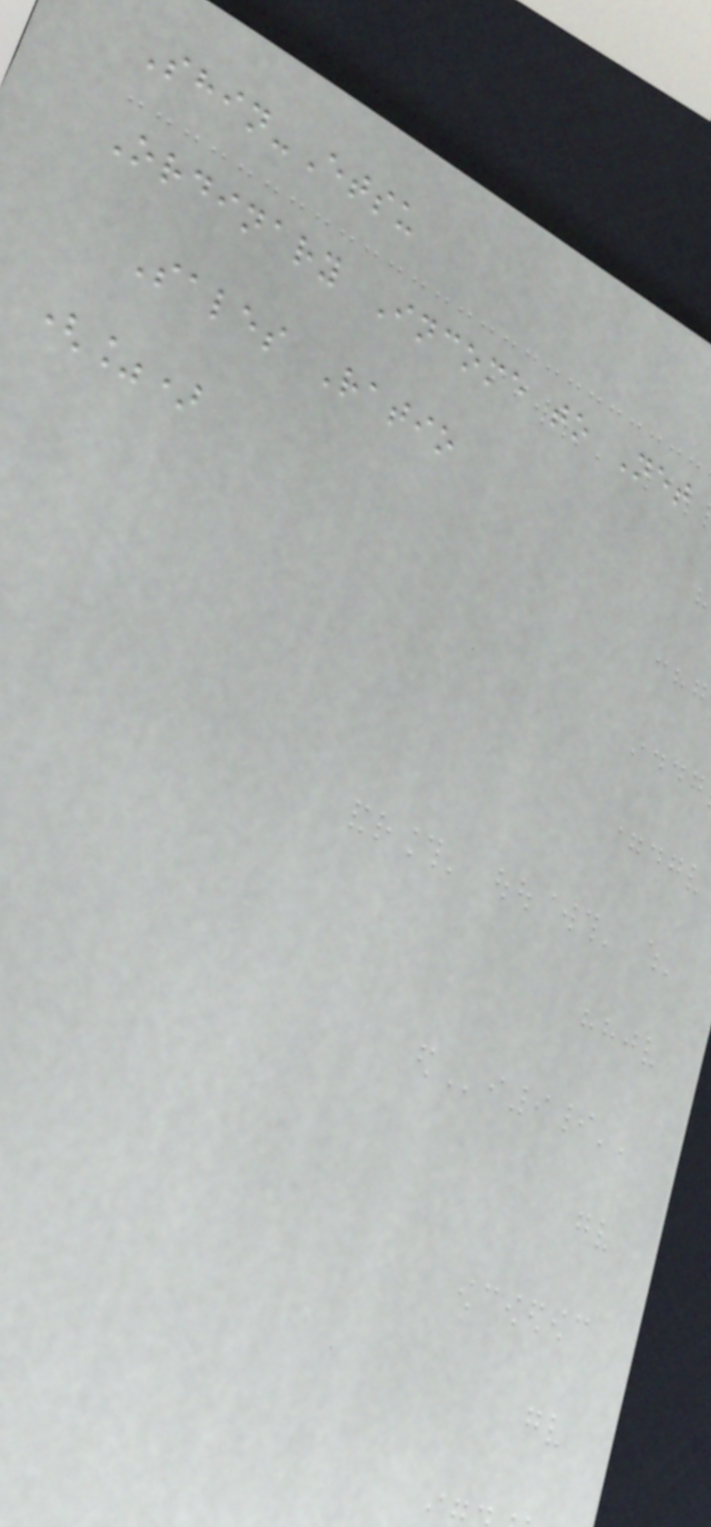Shin-Etsu
Ordinary Income to Net
Sales Ratio
(%)
